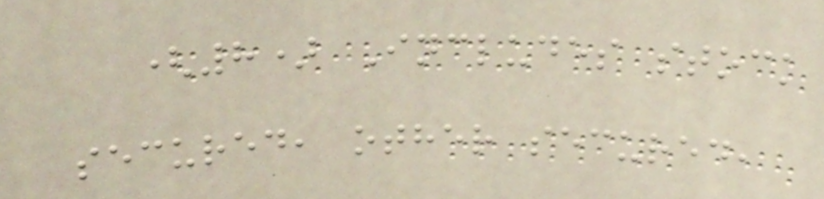(8) Includes stock
secured, other secured,
